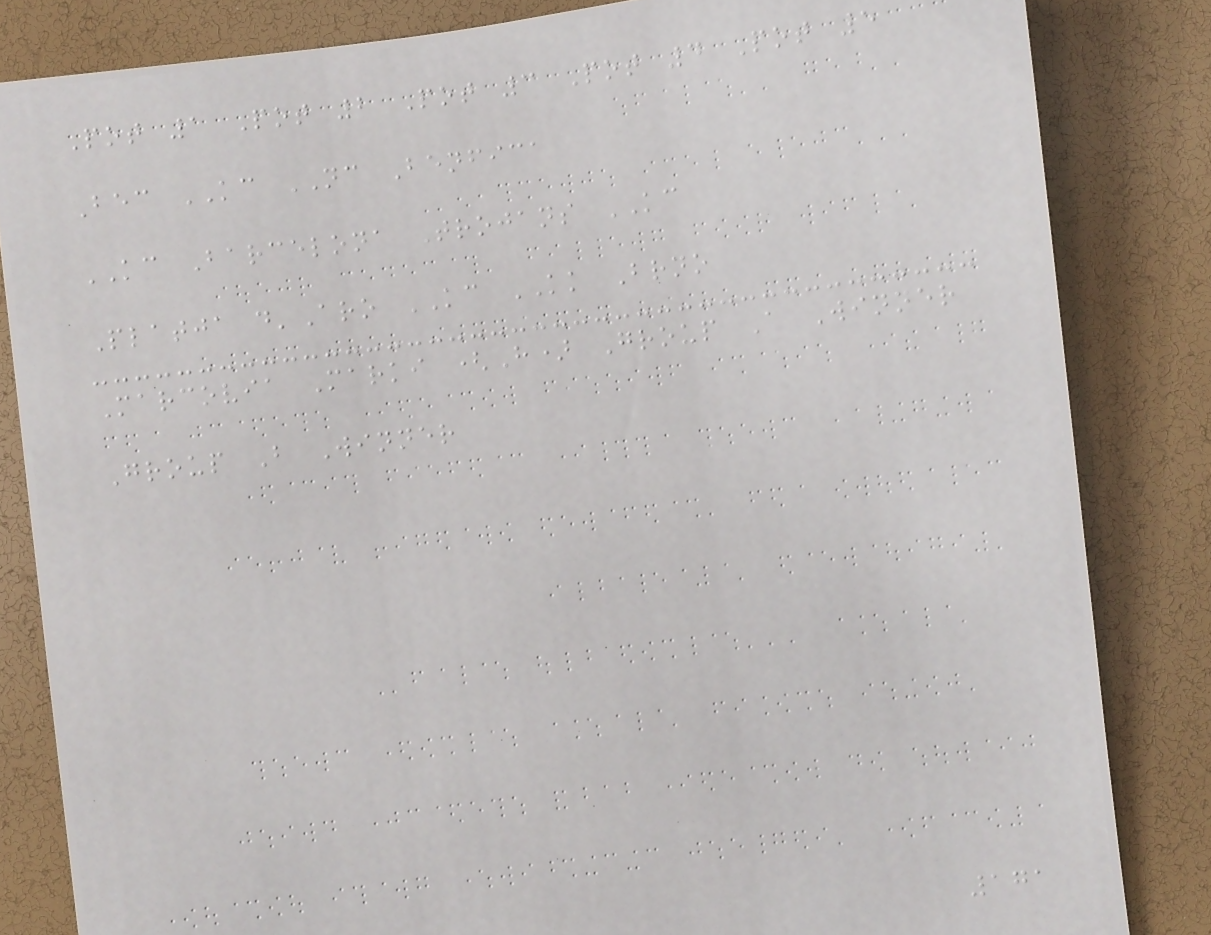Pot 1 Pot 2 Pot 3 Pot 4 Pot 5
Bec KC NC Benfica
KC Barcelona Trojans KC
Platja d'Aro KC KK Brno
Marcovia Marki (H) Group A Winner
Group B Winner
171
